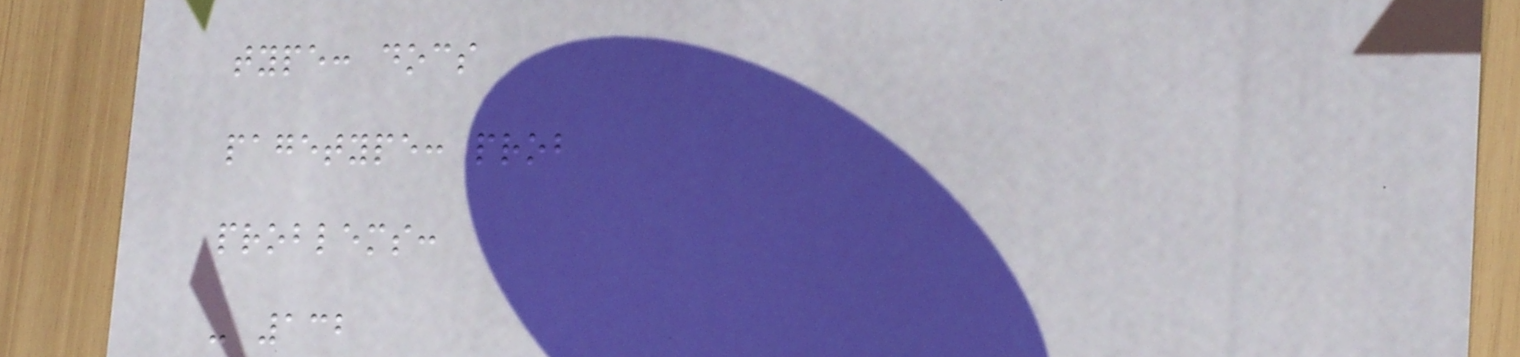type: docs
pagetype: prob
problems:
- 132
